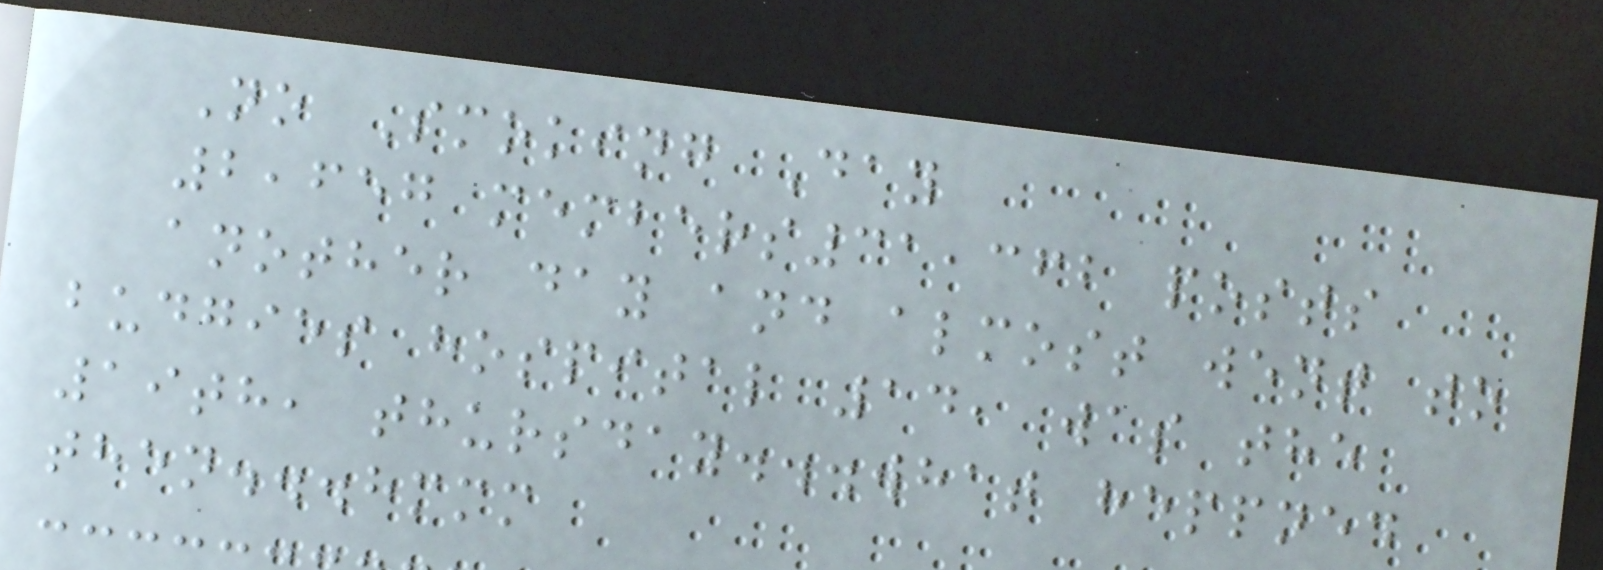No Smoking Day
2,657 members31,362 posts
another day and almost went to
budgies hospital 14, was the
19th, thursday...what heppned
then...hmmm
